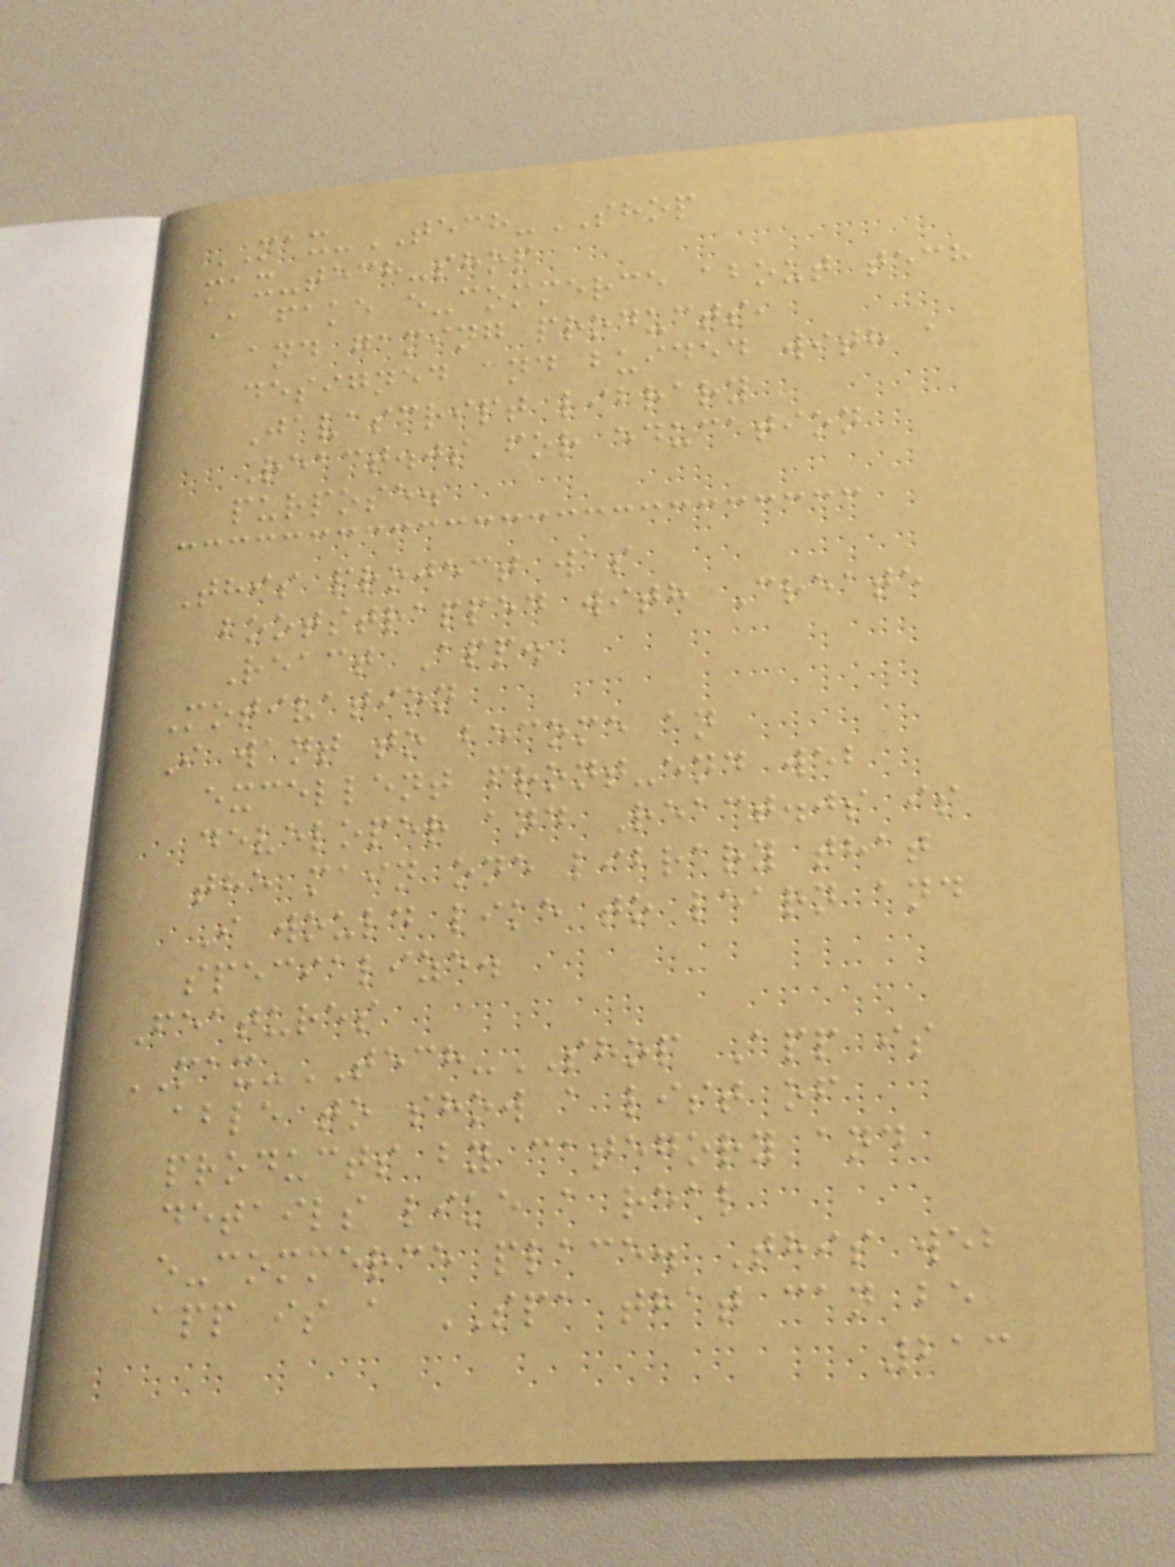MAX-TECH-SHOP
max-tech-shop
A fake e-commerce about tech
and gaming products,
designed and buided with a
Javascript library
React.js for education
purpose.
This project was
bootstrapped with Create
React App.
Motivation
I want to become an
excellent front-end web
developer and React.js is
the main one library that
I would like to learn and
specialize.
Features
MAX-TECH-SHOP App is
able to show a list of
products by category and
details like a real
e-commerce place. This web
app is a SPA that can be
213
